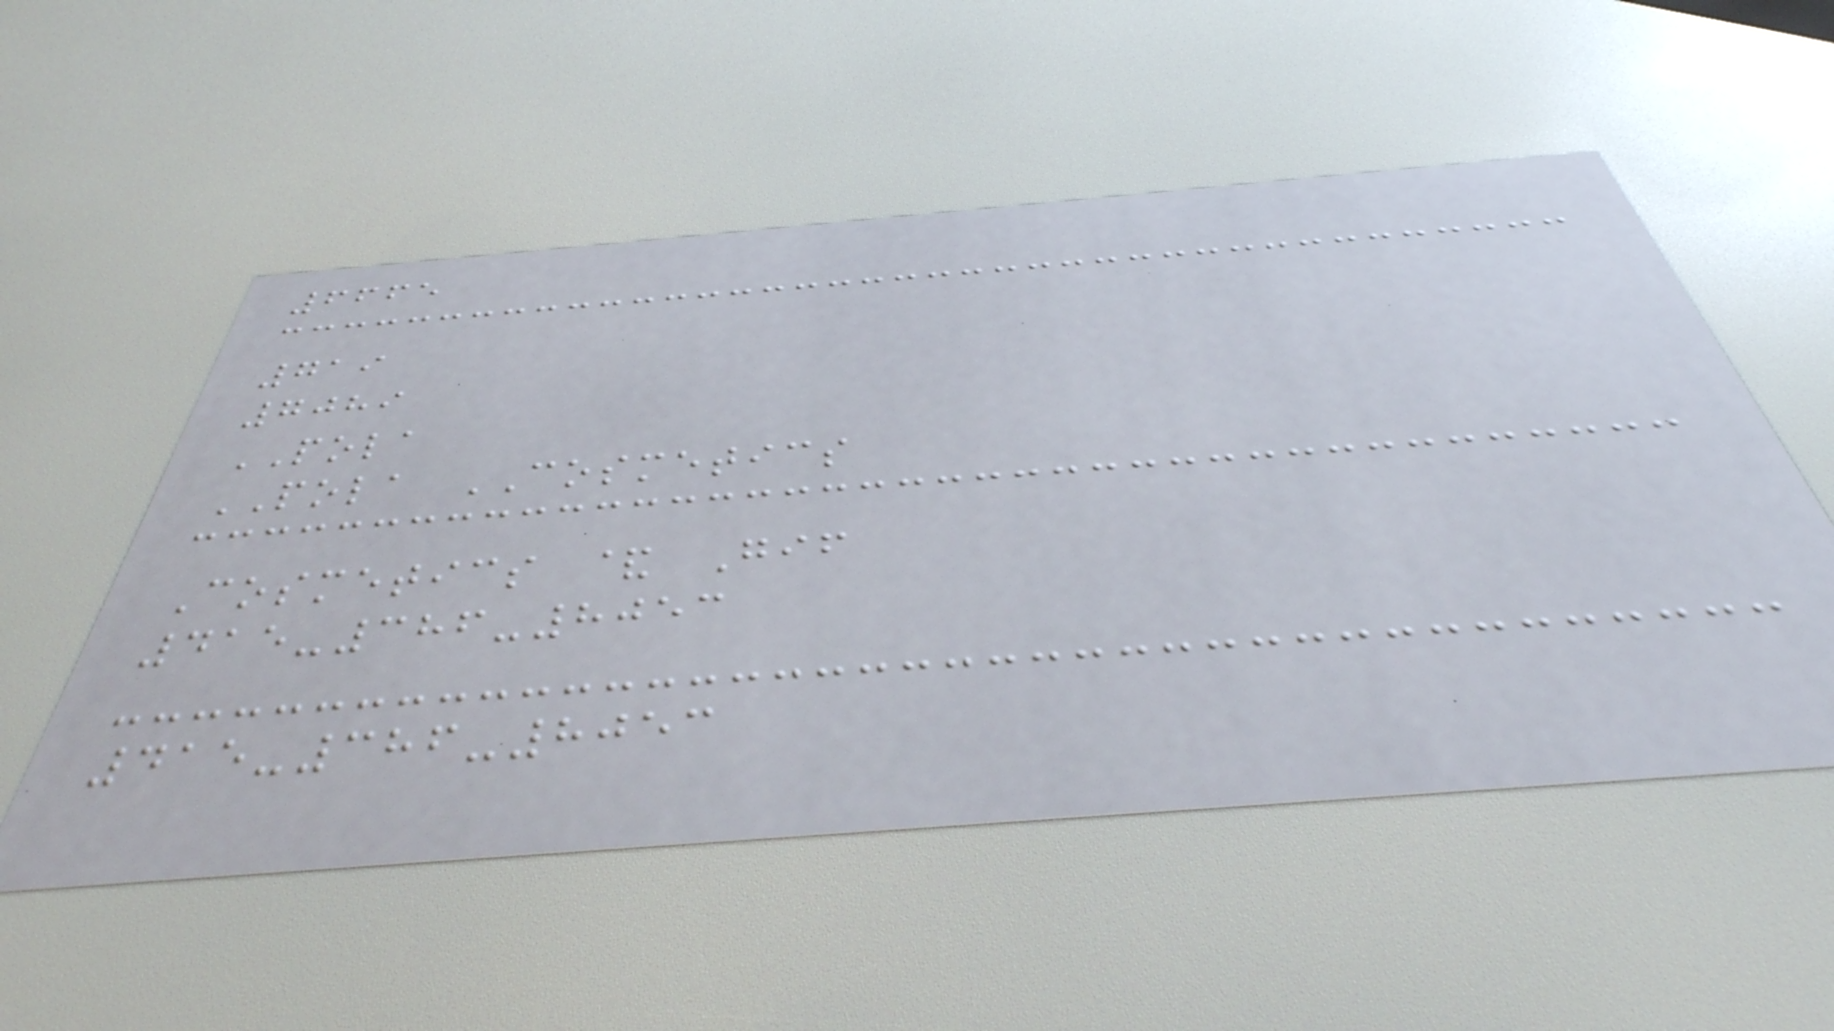6665
719
7089
POLA
POLA COSMETICS
Cosmetics & Gif
415-386-8053
415-386-8053
